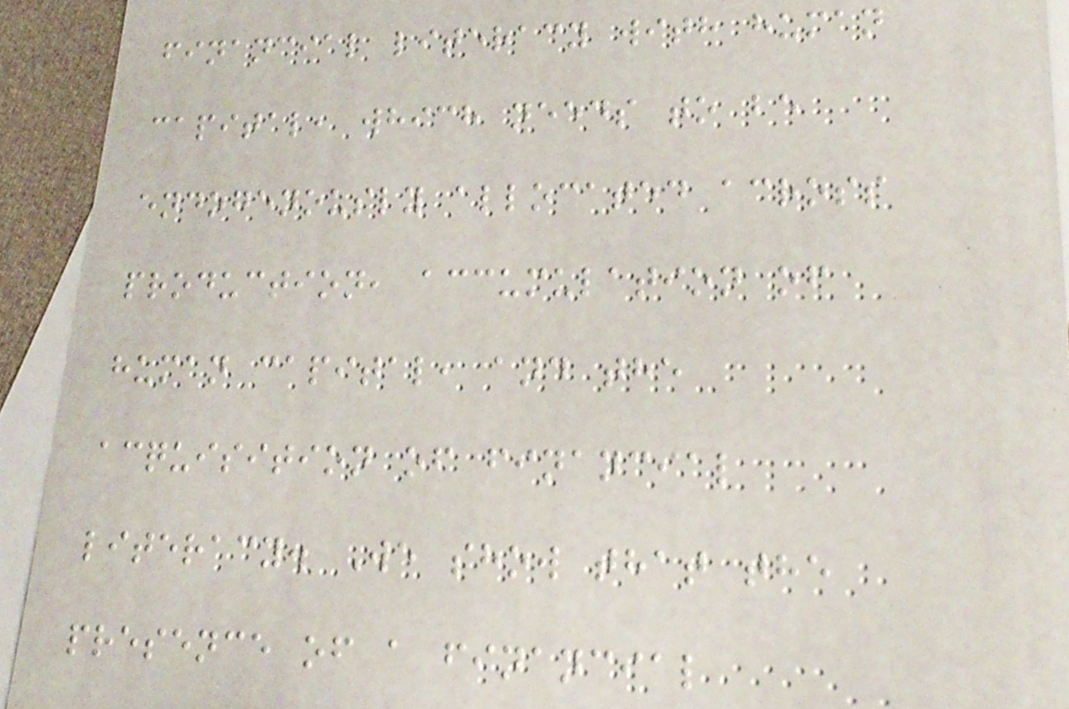financial literacy with human
capital, which needs to be
endogenously allocated across
production, accumulation of
human capital, and the
acquisition of financial
literacy. We show that the
presence of a financial
